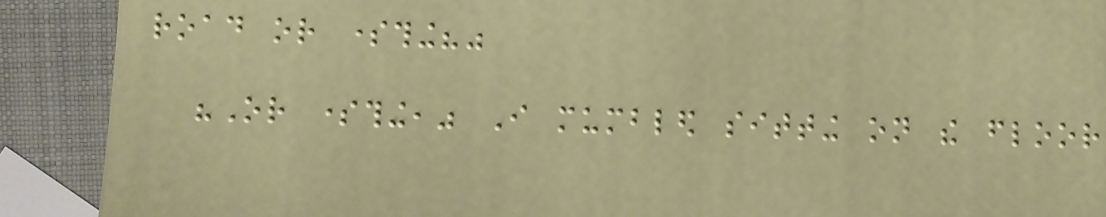road or something?"
"Or something," I mumbled sitting on the floor
